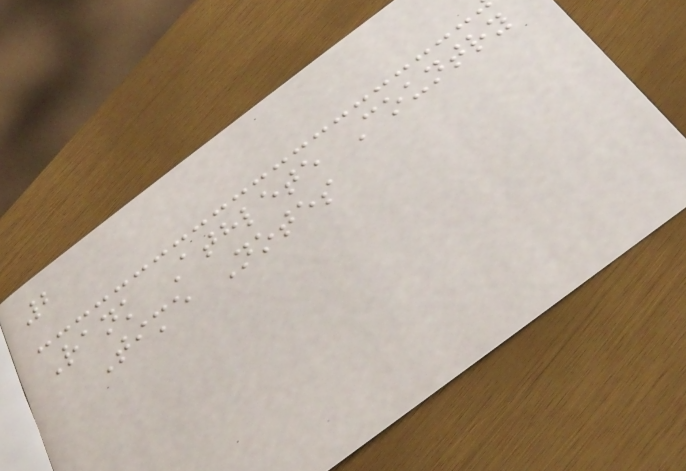2
Rank Athlete Country
Time Notes
